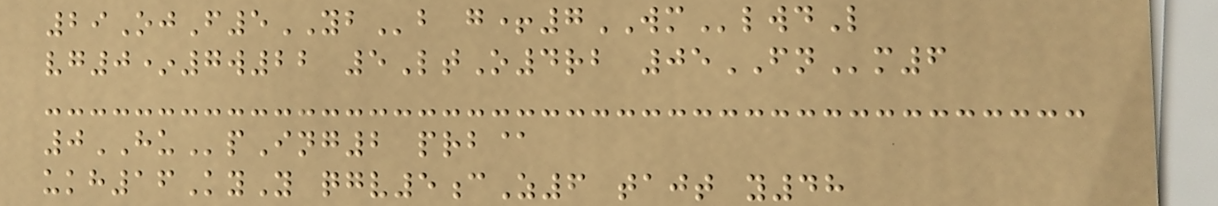29OjF5YBb g+7WMlwdL
vg0*7w22 5LtO4rb 05FNm6
0HUpIng2 prb@
ukh16KyY qgv5cZ6 tajt y48
